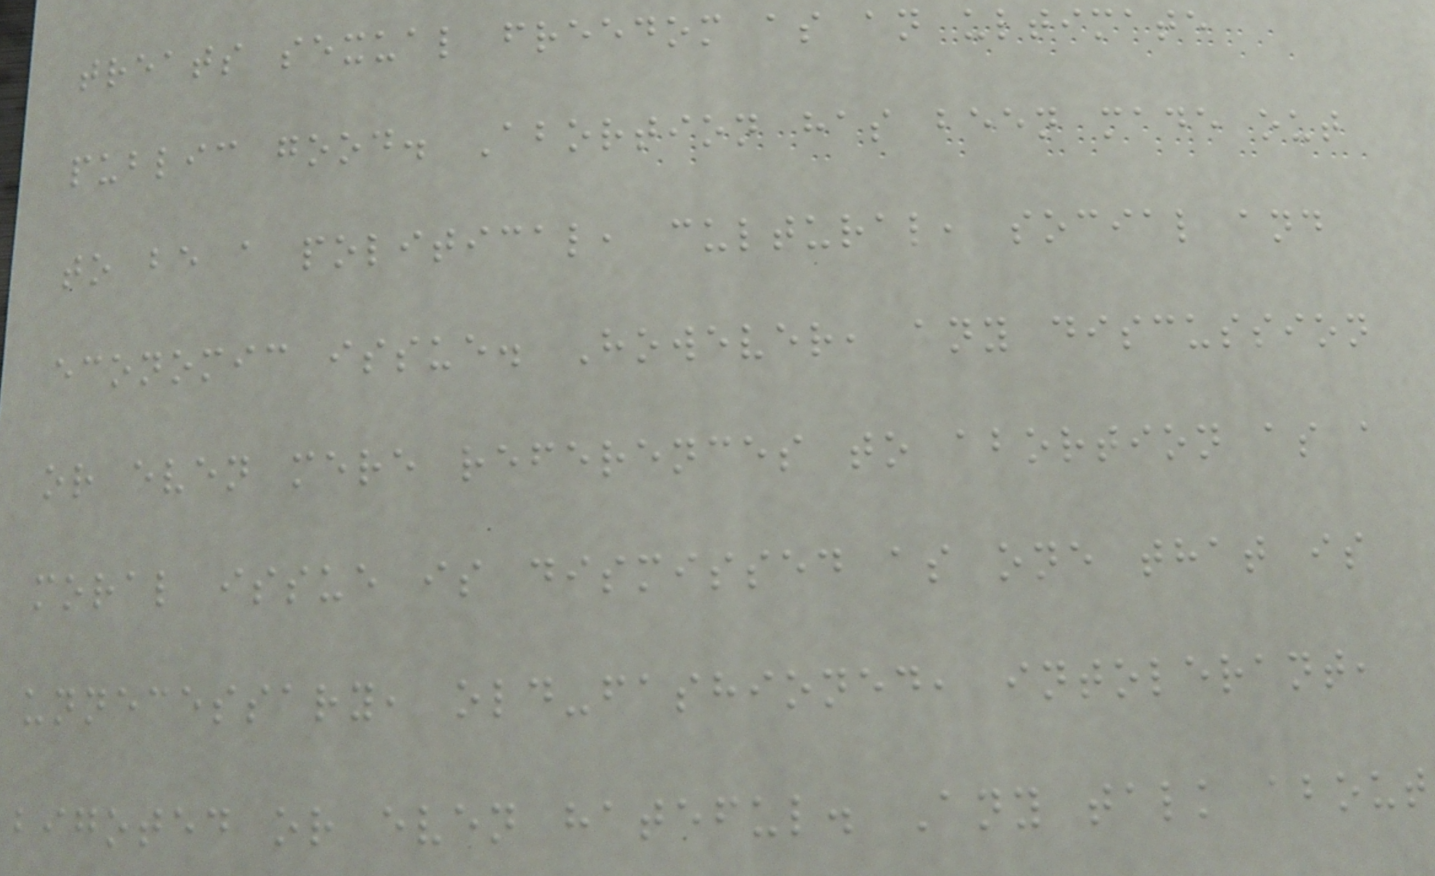treats sexual freedom as an ultimate
public good. Abortion has been made out
to be a political, cultural, social and
economic issue. However, any discussion
or even mere references to abortion as a
moral issue is dismissed as one that is
unnecessary, old-fashioned, intolerant,
bigoted or even hateful. Any talk about
